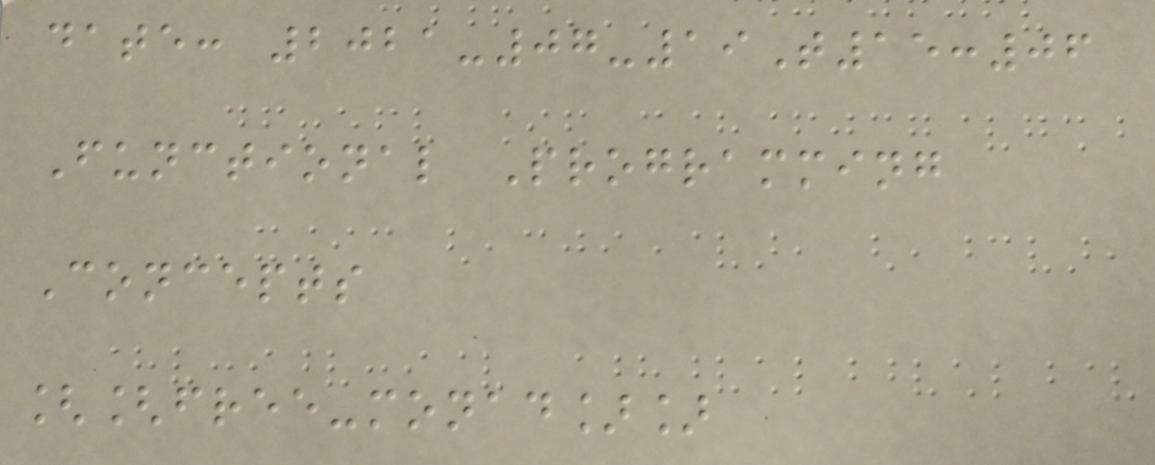date: 2021-07-19T15:06
Functional Programming
Concepts
[[free-monad]]
